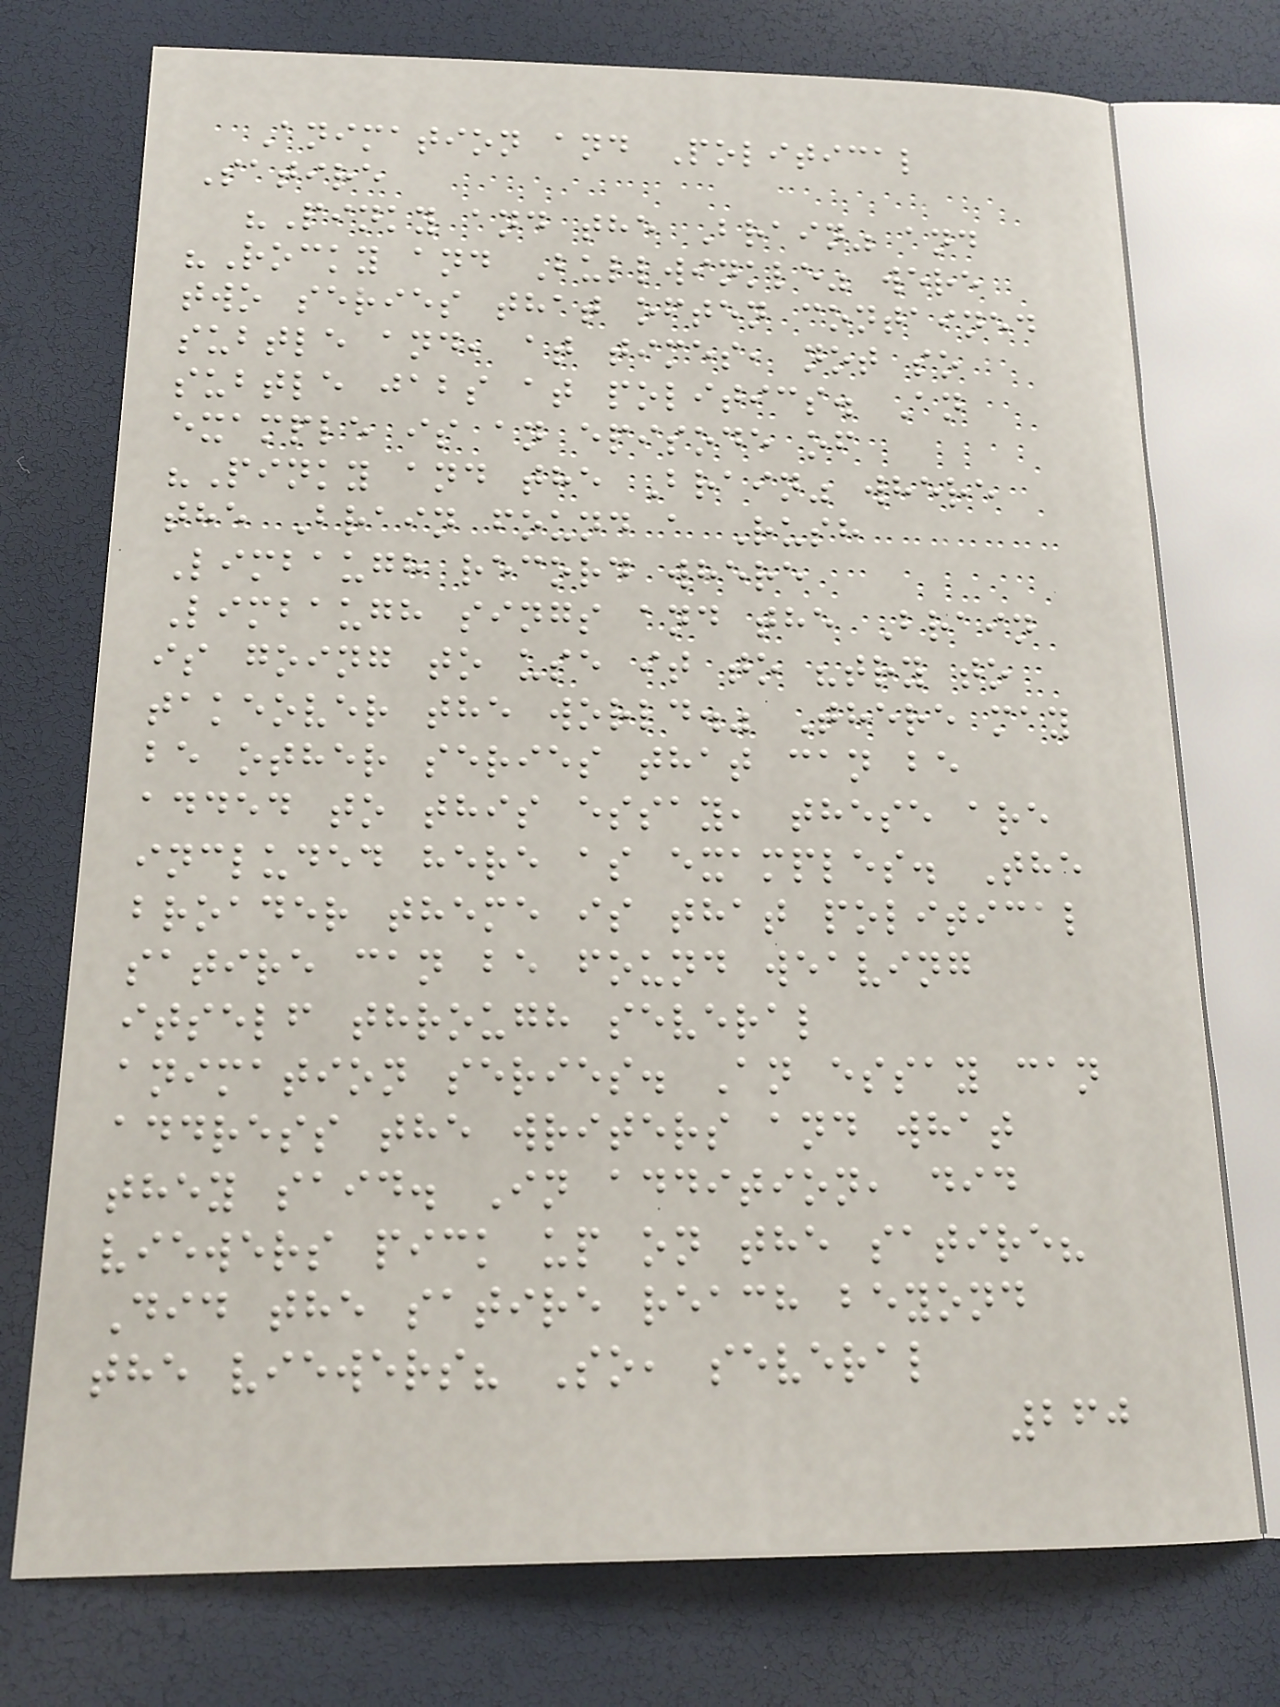Animation and Political
Satire
"Pinky and the Brain" and
"Rocky and Bullwinkle" were
two series that often contained
subtle and, at times, not so
subtle jabs at politics. An
example is an episode of
"Pinky and the Brain" where
the Brain found a Rush
Limbaugh record where
Limbaugh sings and the Brain
is going to use it to "try to
takeover the world." There may
be other series that can be
added to this essay, these are
included here as examples. The
broader theme is that political
satire can be found weaving
itself through several
animation series. An essay can
address the writers and what
they said. In addition, did
viewers pick up on the satire?
Did the satire reach beyond
the viewers? So, several
260
